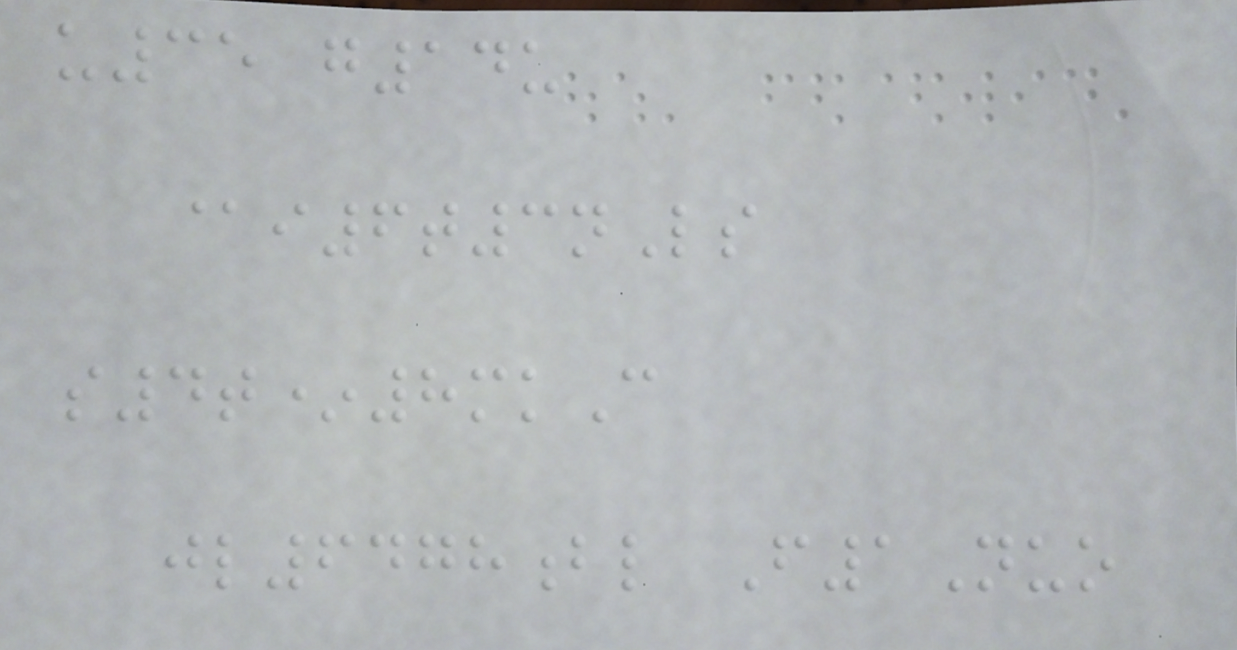u35 g14u
@i6t3nLs
s4t*8mkC
jl6478bl F1Nuo
